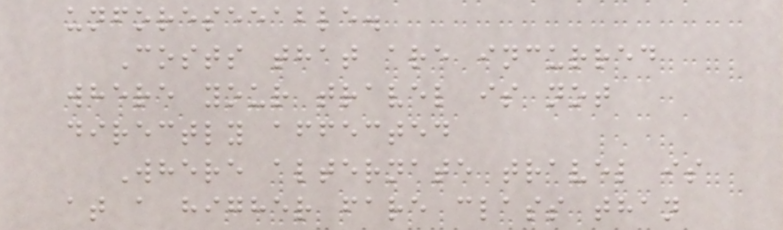unforeseeable.
Costs that are incurred
where your travel is not
directly affected
Where alternate travel is
at a higher fare class than
